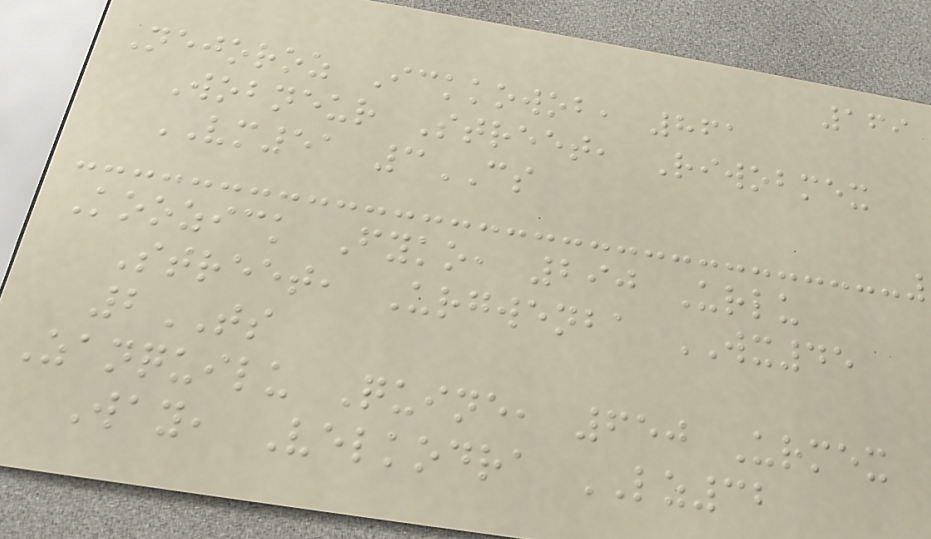169
Nejoroz Ickkowob, 861
Wobneur Street, Riwobmex
VM51 3CS
Koozick Fyko, 290 Urlu
Street, Urgwenba WX45
2TS
Zanquilu Quine, 650 Urmex
Way, Velkodra LZ32
